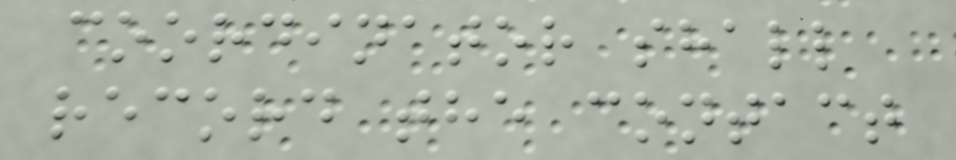coordinator shall
record the contact
